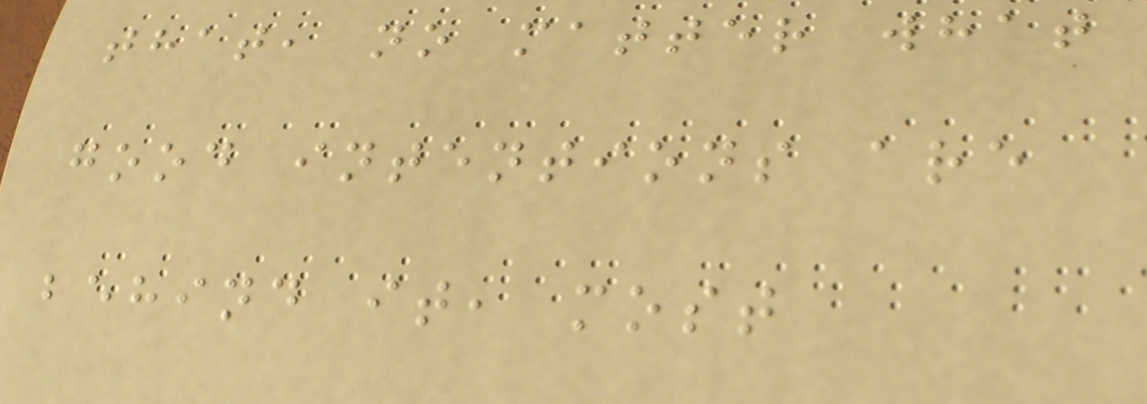that, no matter what
good intentions are
behind it, most
